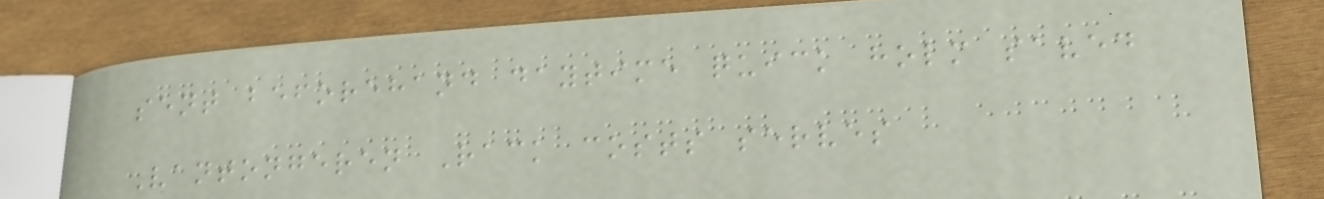sent beforehand daytime quick holm saved
Vantongeren Rack costs serves
